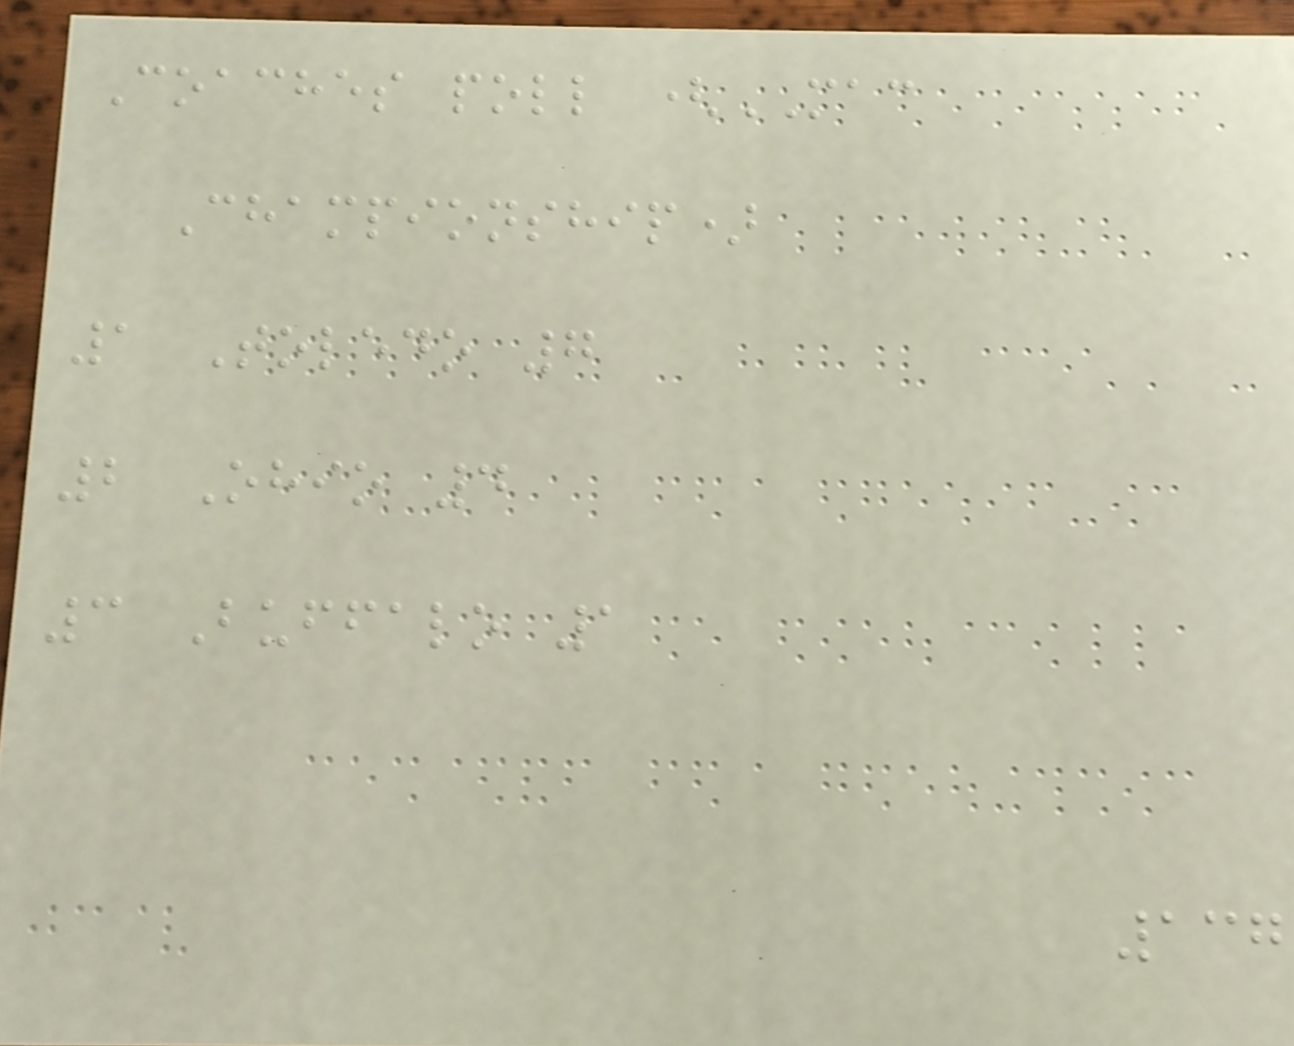Coaches poll (MAC
Championship)
1 Toledo 7
2 Ohio 4
3 Buffalo 1
137
